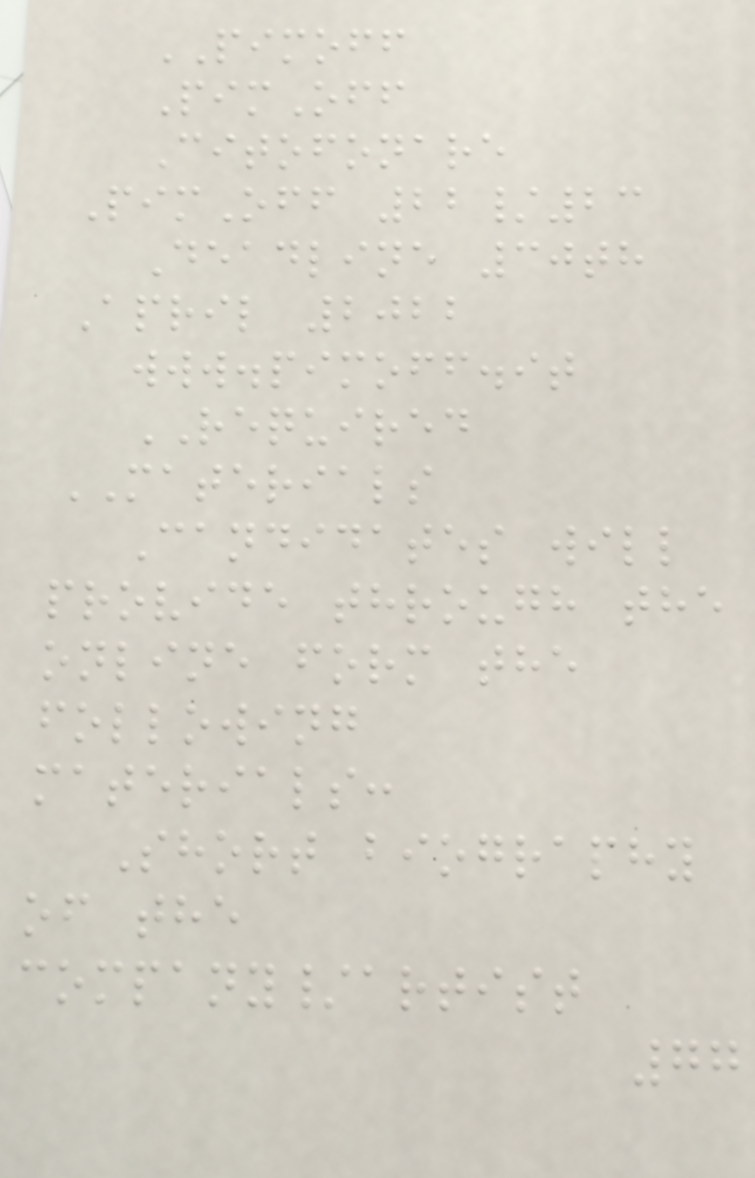PIMOFF
PimOff
Citofonare
PimOff 22/23
Deadline 30th
April 2022
www.pimoff.it
REQUIRED
MATERIALS
Candidates will
provide through the
online form the
following
materials:
Short biography
of the
company/artist
77
